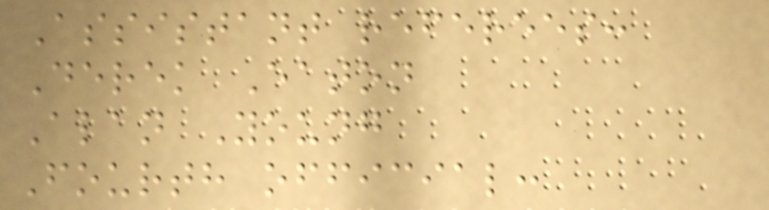Assistant referees:
Derek Eaton
Alan Young
Fourth official:
